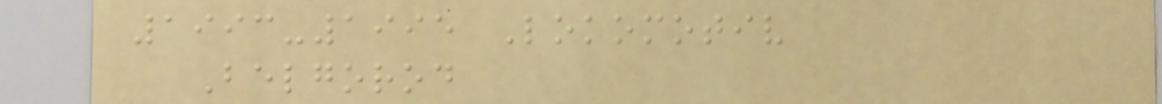1993-1995 Lokomotiv
Belgorod
